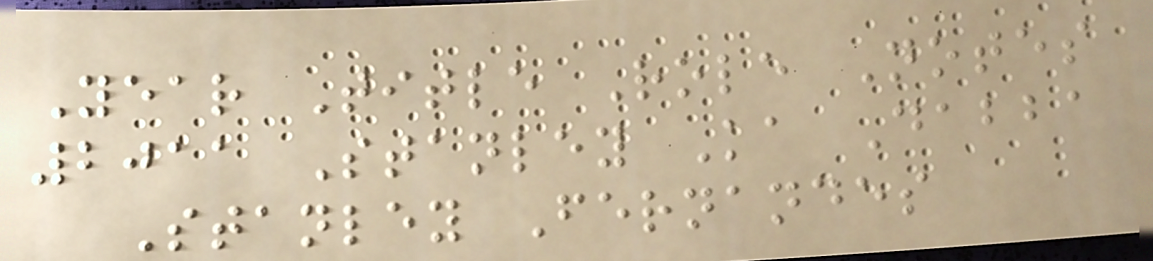Year Title Role Notes
2011 Stanley Ka Dabba
Stanley Fernandes
